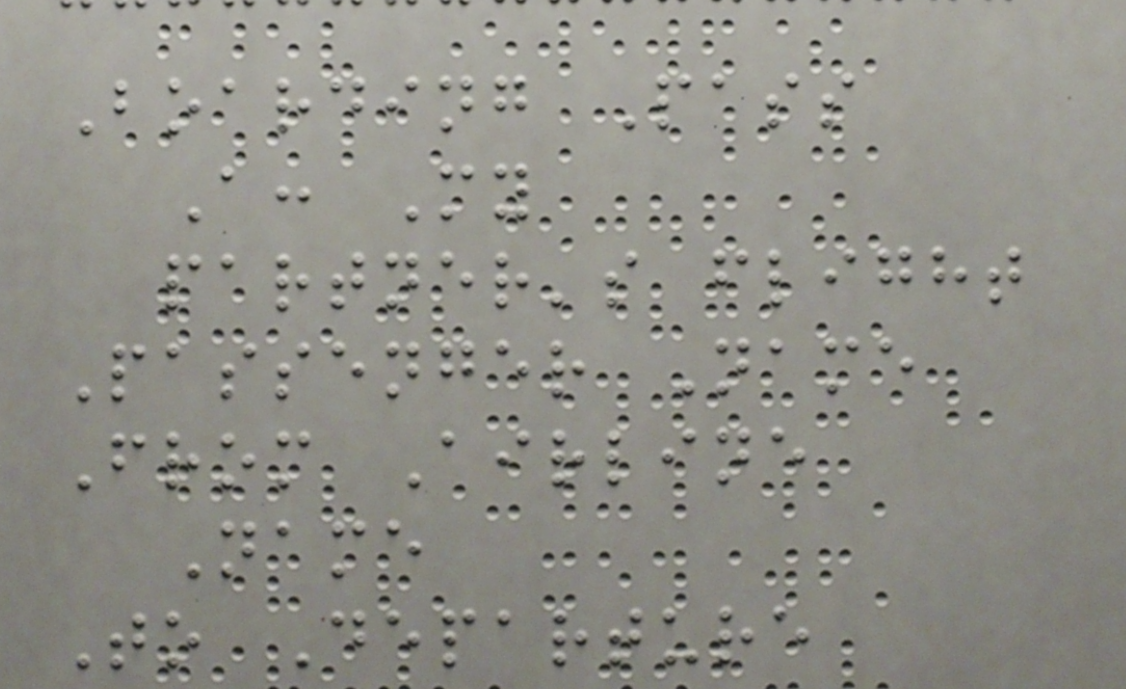Boarding Pass
A: My
partner's flight
Passenger Name
From Airline
Name
To Departure
